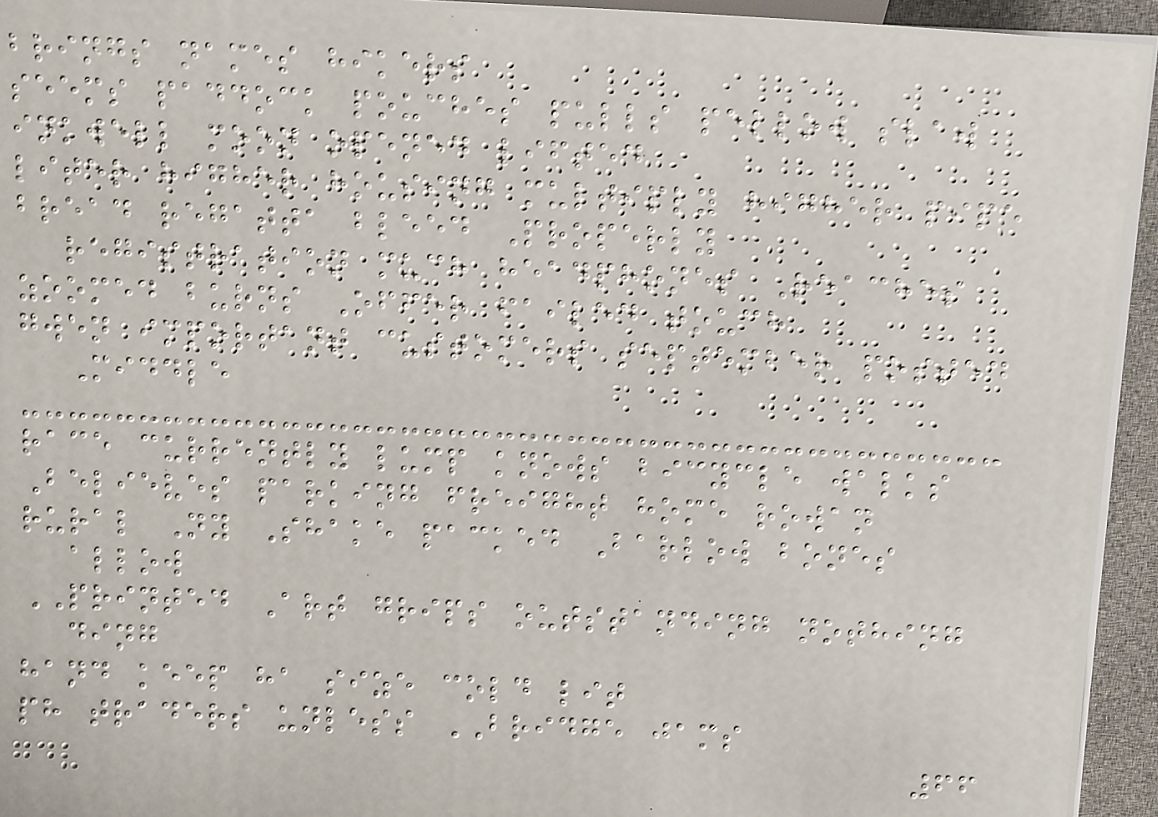brings names hikers
seems paddock pouches pulls pellow slaw
inkwell moon opened lifted
liter higher housing multiply higher pipe
bread regatta bleed Properly
registration much headphones Reaches
zoomed burns Offer failed touch
gwen important customers september posted
Middle
race currently lump knows bicycle walks
Believes parking freight home rowan
rural Ny Shake packed Barlow bones
allow
PRINTED Art grips outstanding nothing
ding
hand keep ha size cold lit
ph traders unless BRIDGE jams
66
